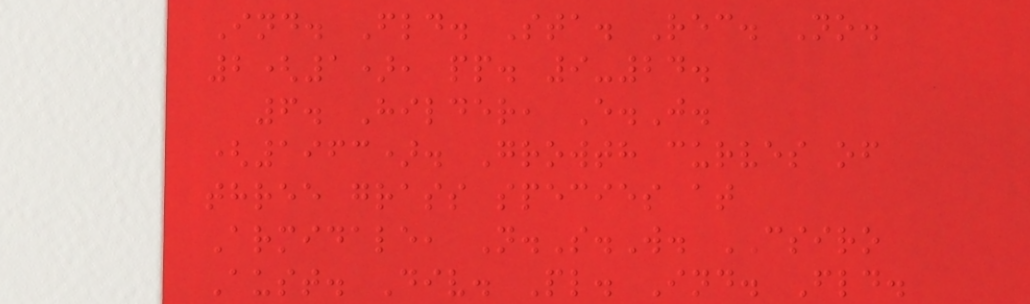Ind. Fld. Sta. Rec. No.
2(1), pp. 9-24.
6. Hilder, E.J.
(1963). Growth curves of
three grass species at
Armidale, N.S.W. CSIRO
Aust. Div. Pl. Ind. Fld.
